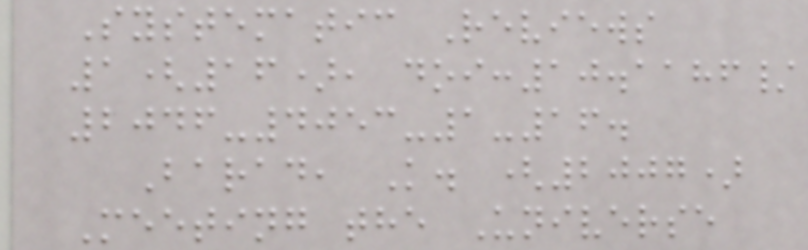Systematic Reviews
1(16), doi:10.1186/
2046-4053-1-16.
Barad, K. (2007)
Meeting the Universe
